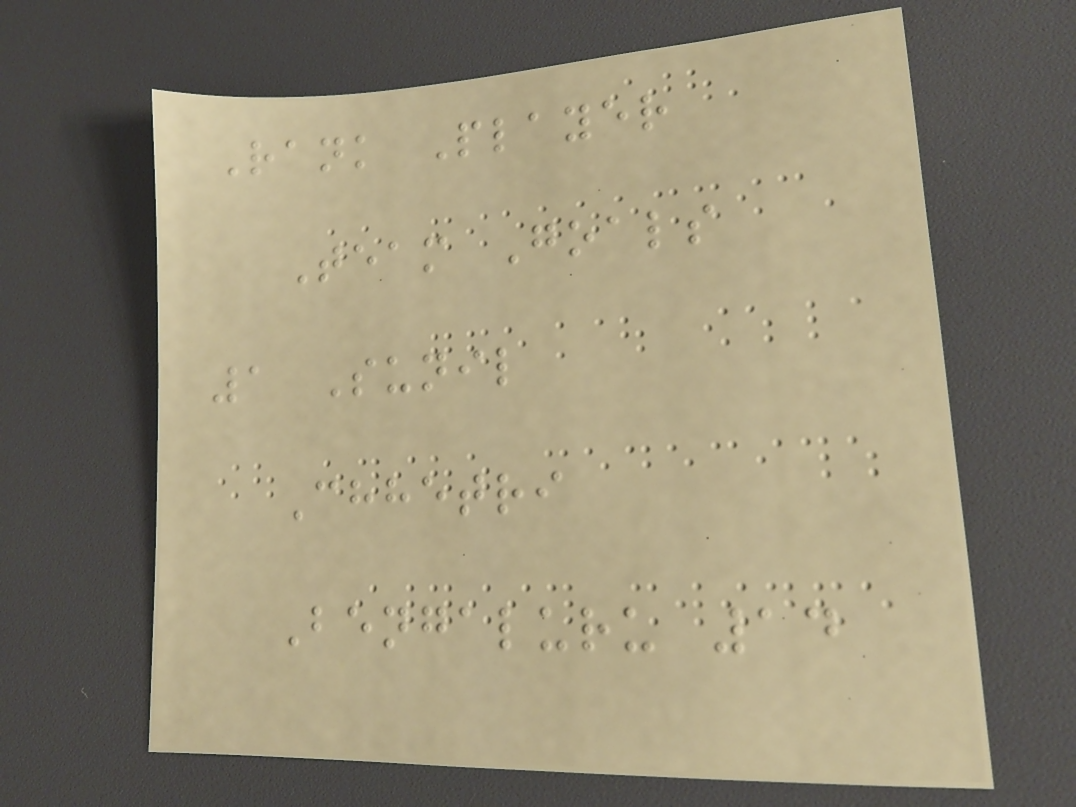Rank Player
Team Goals
1 Sunil
Chhetri
Bengaluru 14
